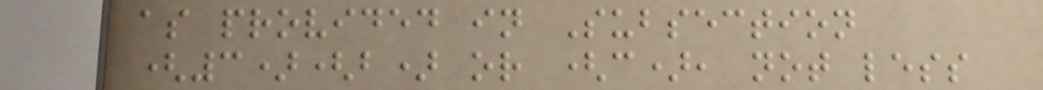as provided in Subsection
(3)(b) or (c), not less
